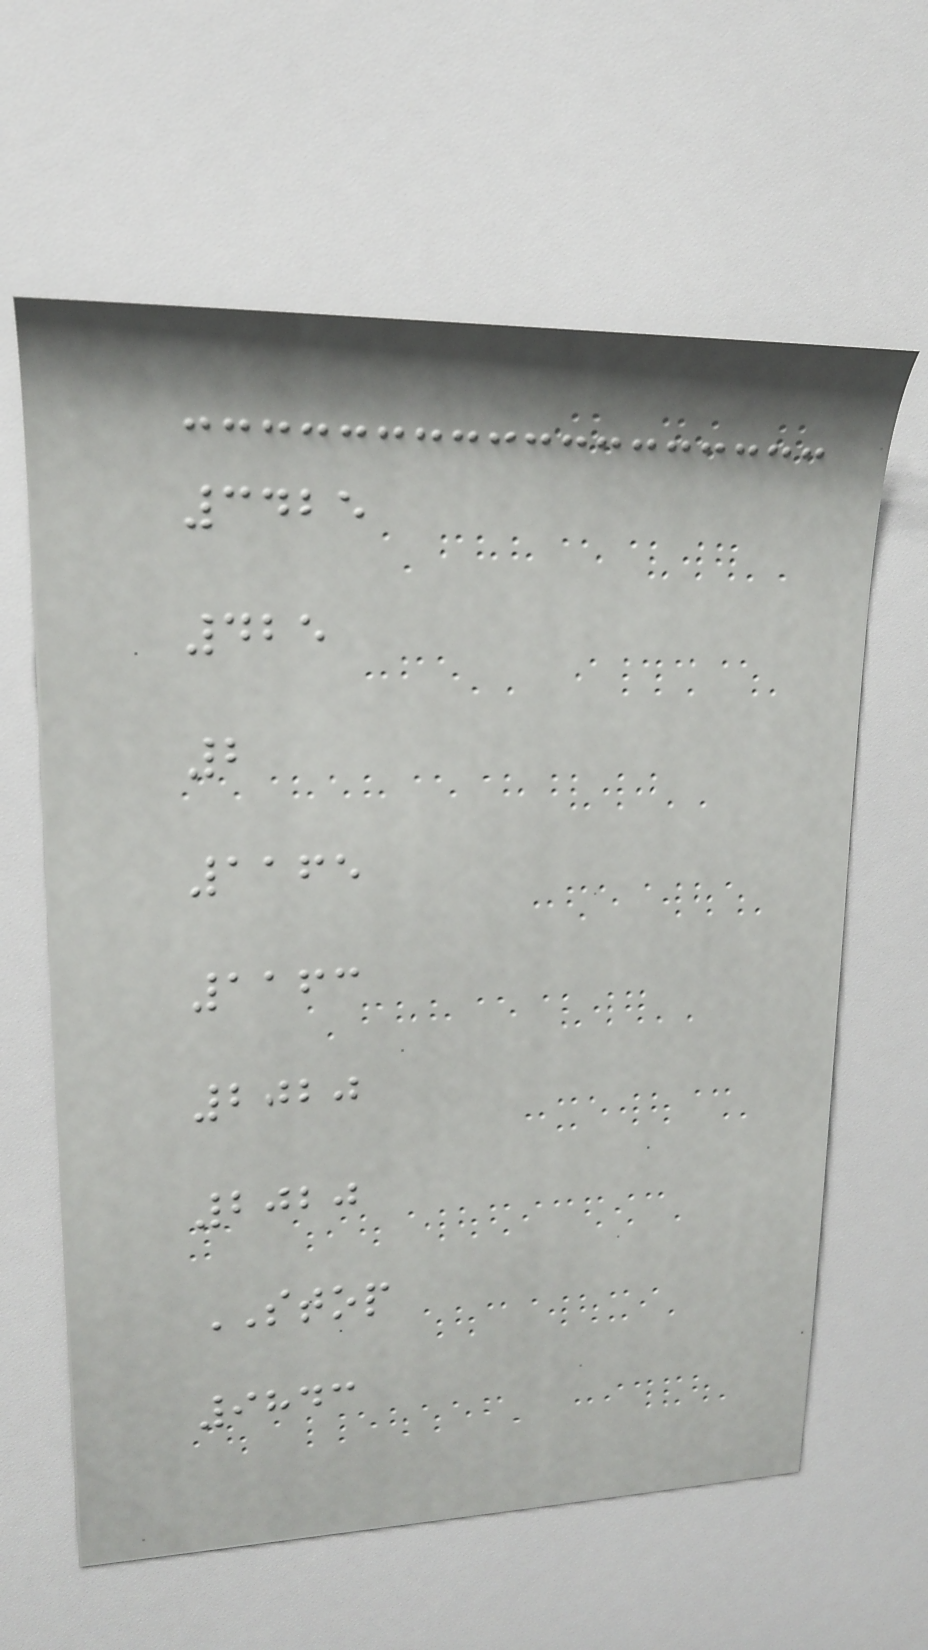3425
425
2
1165
1163
2020
2020
STOP
9843
